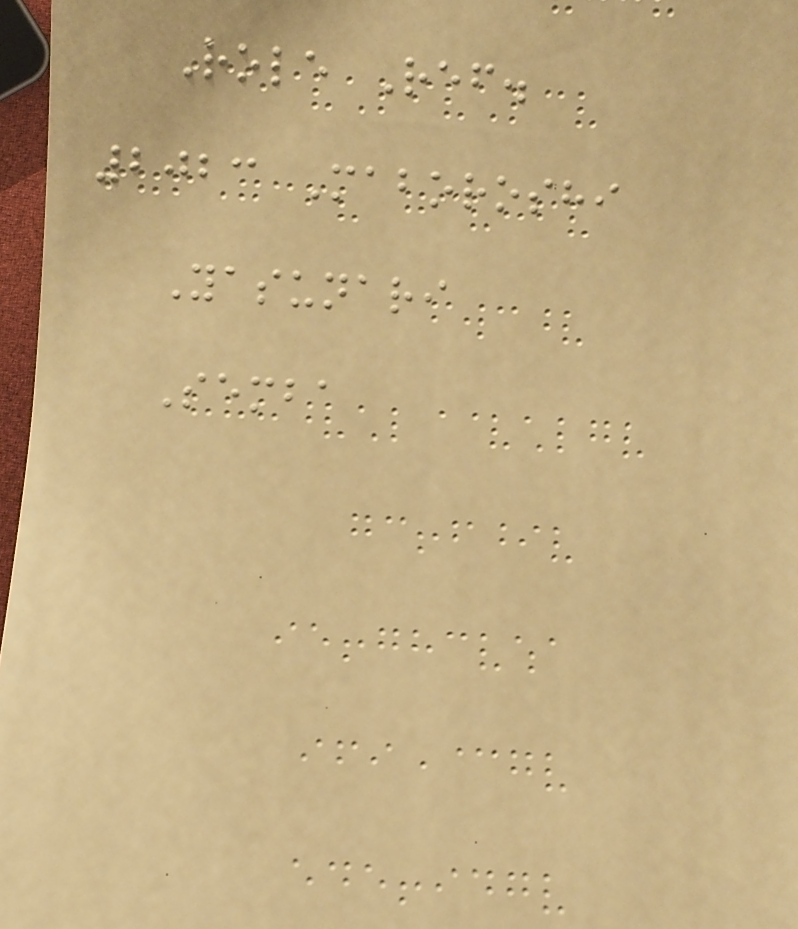Role Ref.
2023 Maboroshi
Yasunari
Semba
